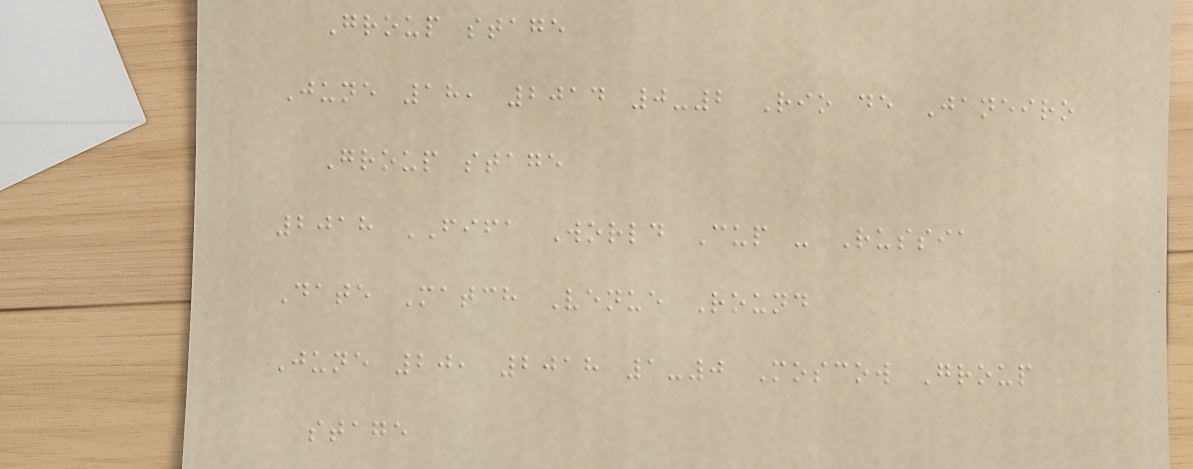Group stage
June 18, 2014 0-2 Rio de Janeiro
Group stage
2018 FIFA World Cup - Russia
Date Match Venue Round
June 20, 2018 1-0 Moscow Group
stage
